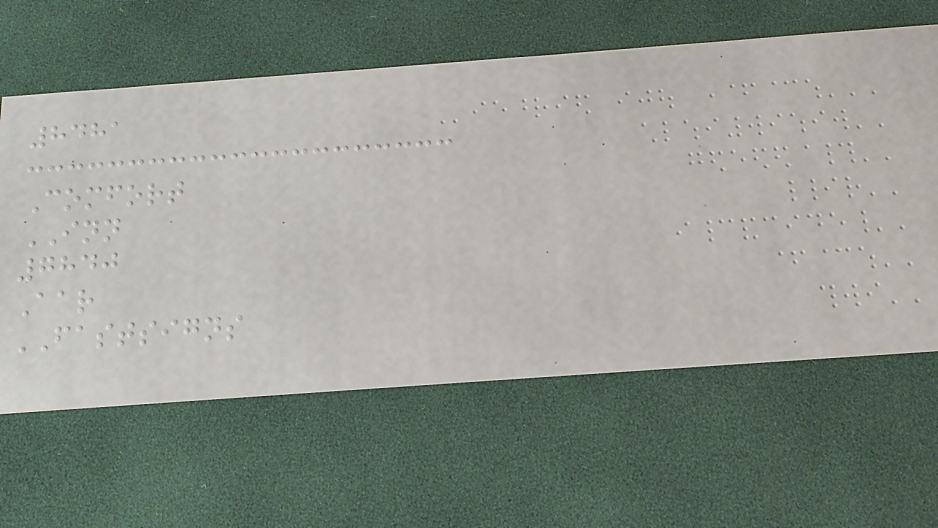8481
Comfort
INN
7840
Aar
FASTSIGNS
